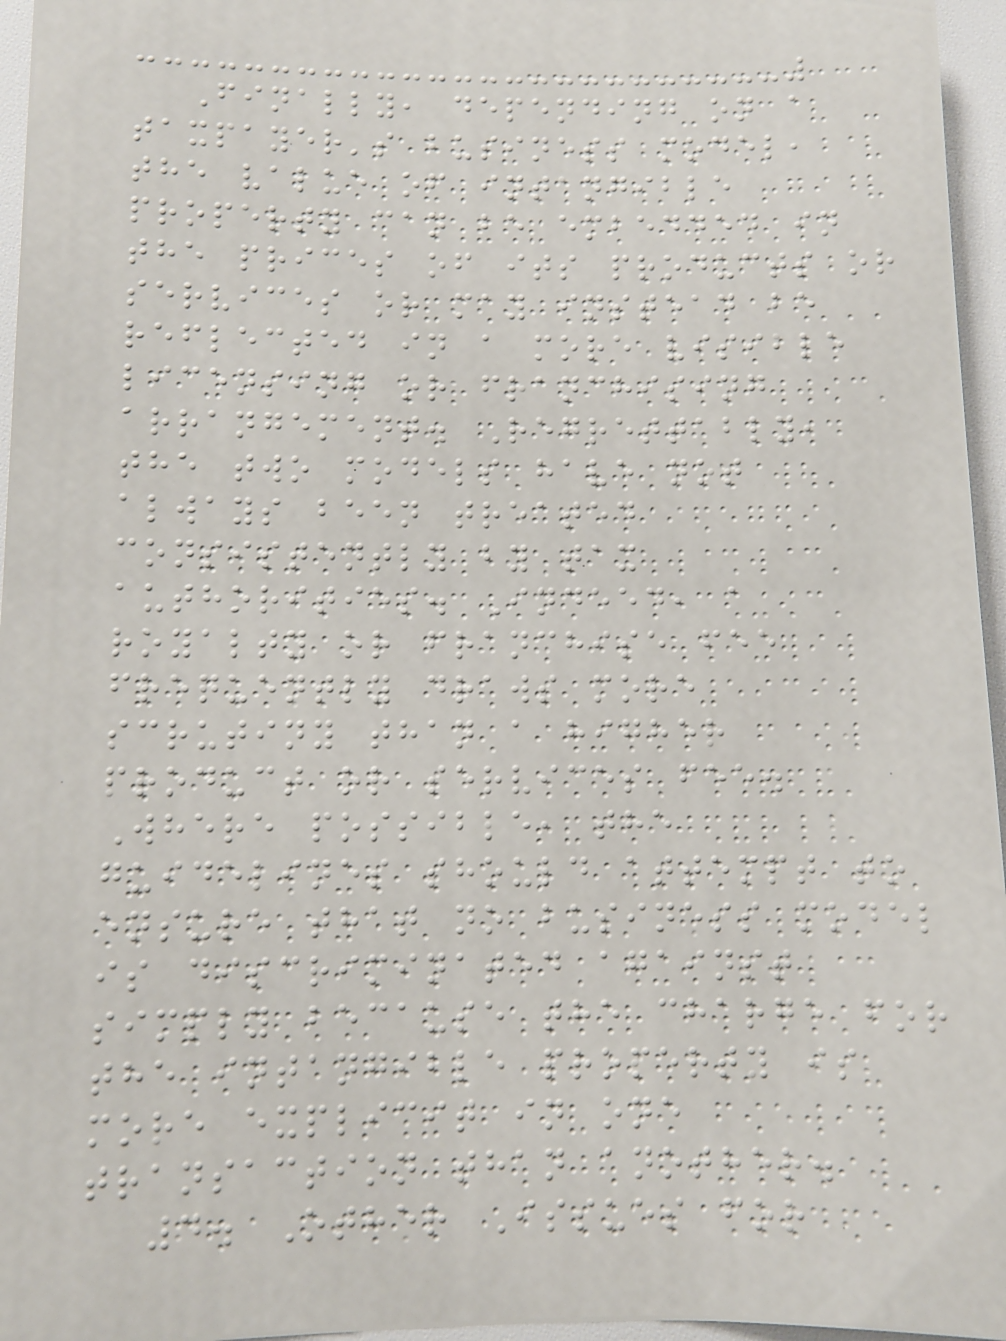Finally, depending on a
taxpayer's business model,
the value of intangible
property can be embedded in
the prices of its products or
services or may instead be
reflected in a more visible
licensing or franchising
arrangement. Regrettably,
the two models have not
always been treated
consistently by tax
authorities. Indeed, a
royalty or franchise fee
frequently draws more
scrutiny than a higher
product or services fee.
Where possible, the
guidelines should attempt to
ensure that no business model
is discriminated against
simply because the charge for
the intangible property is
more explicit in one
transaction than another.
4. Other Issues for
